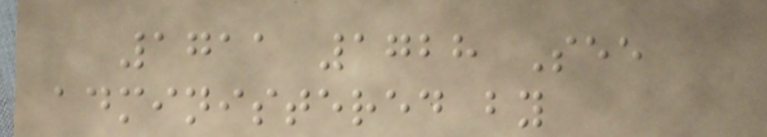1711 1728 See
administered by
